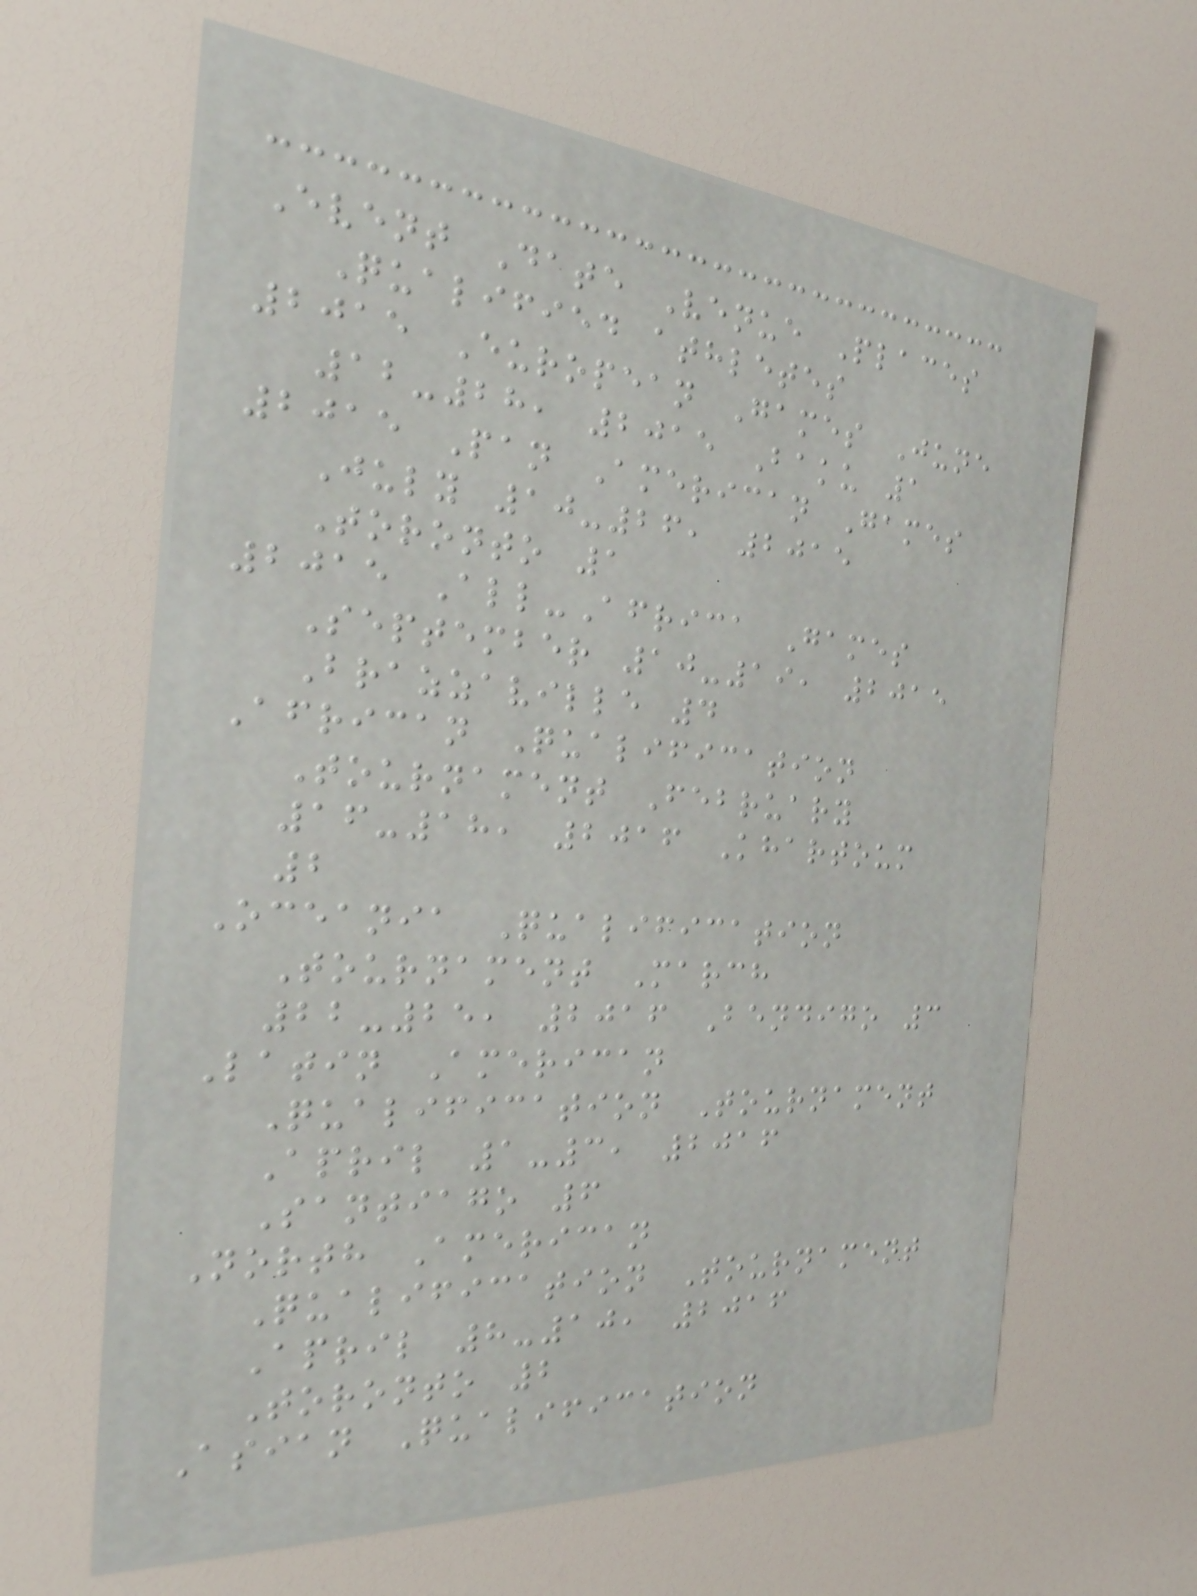Event Date Venue Places
Qualified athletes
2015 European Games June
12-28, 2015 Baku 1
2015 Pan American Games
July 10-26, 2015
Toronto 1
2015 All-Africa Games
September 10-19, 2015
Brazzaville 4
African Qualification
Tournament February
16-18, 2016 Khartoum
2
Oceania Qualification
Tournament March
22-25, 2016 Bendigo 3
Latin American
Qualification Tournament
April 1-3, 2016
Santiago 6
North American
Qualification Tournament
April 8-10, 2016
Toronto 2
Asian Qualification
